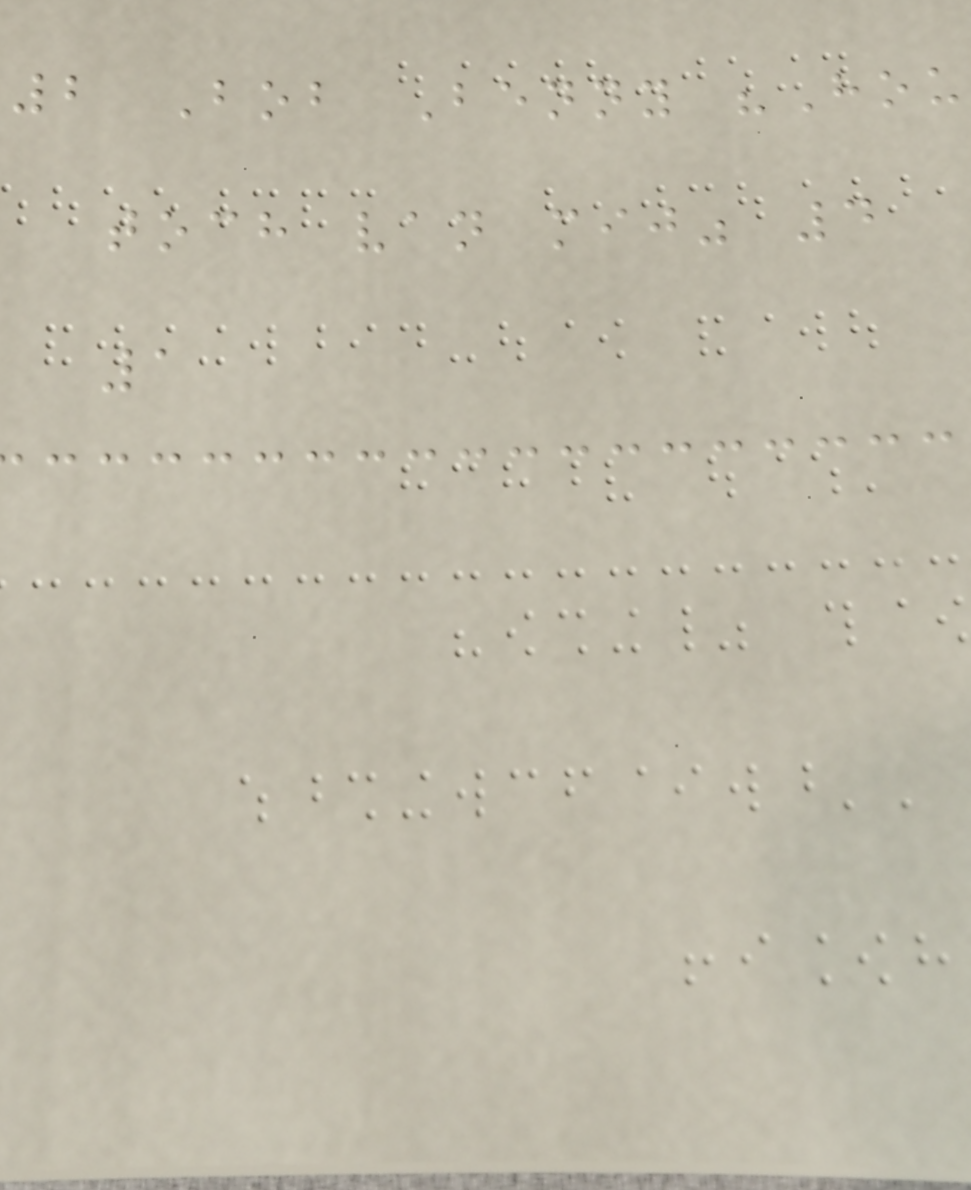2 Bob Benny "Hou
toch van mij" 4
1
